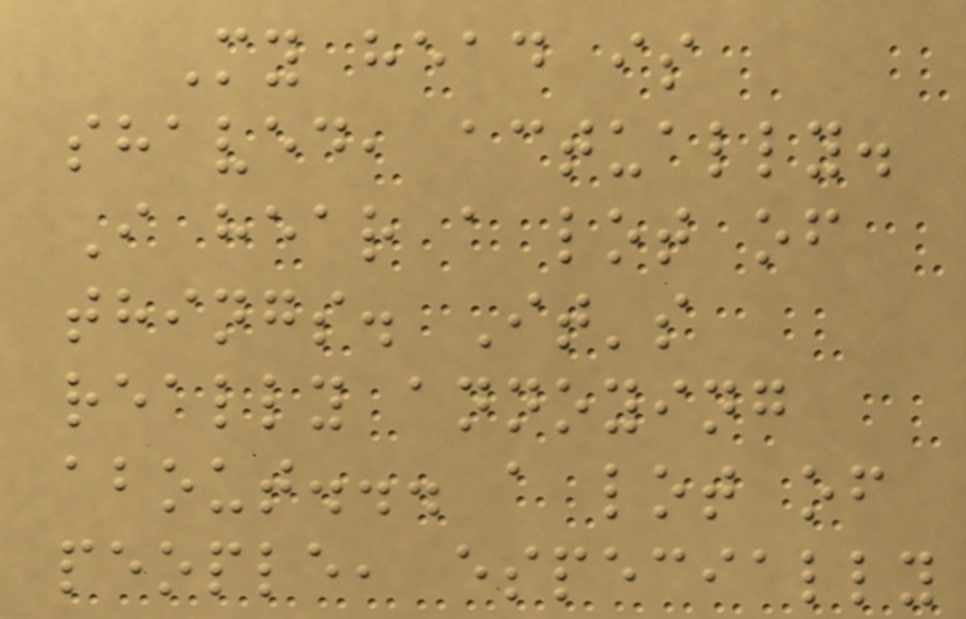My head is
shaved, actually.
I hear a lot of
things. It's
really annoying
about... a lot of
people, especially
